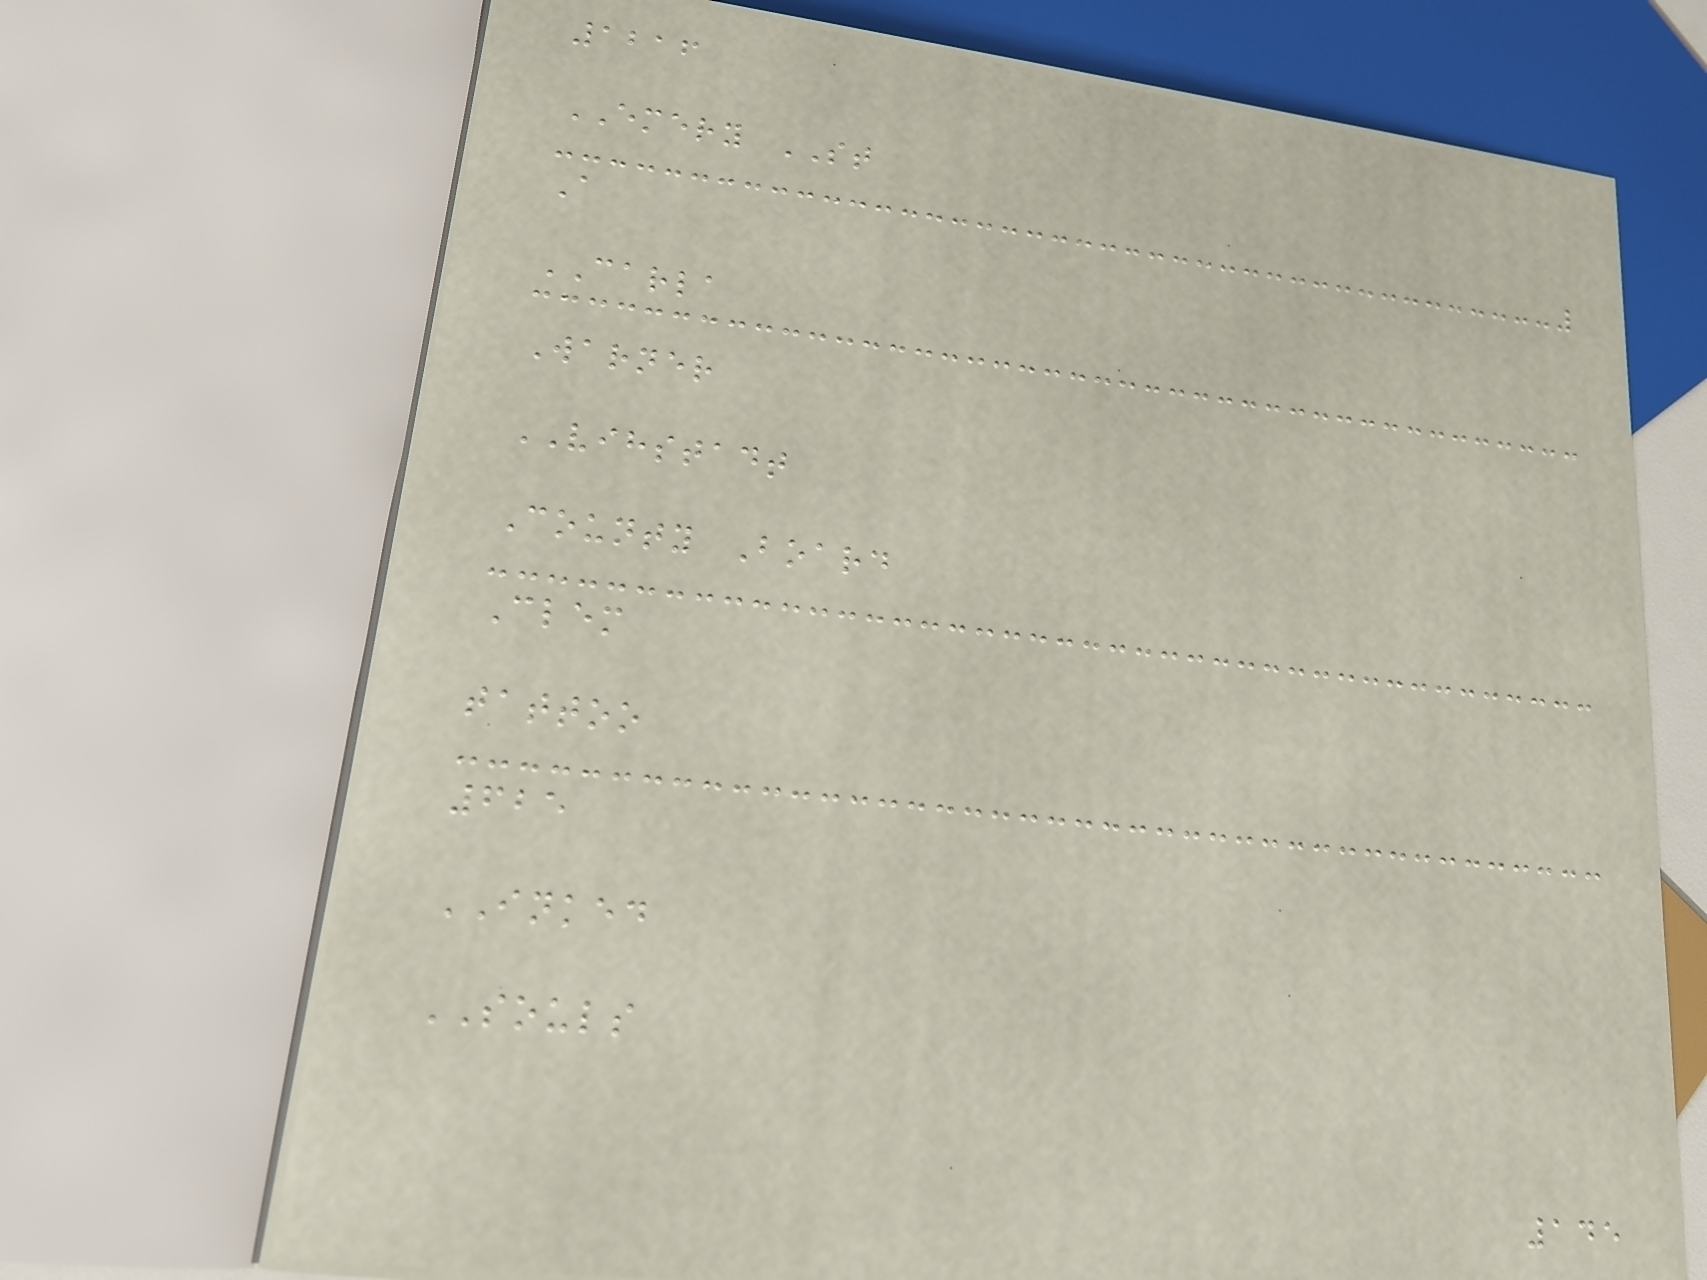1216
EMERY ST
A
CARLA
Warner
VIHSTADT
County Board
Clem
tattoo
625
INKED
SOULS
145
